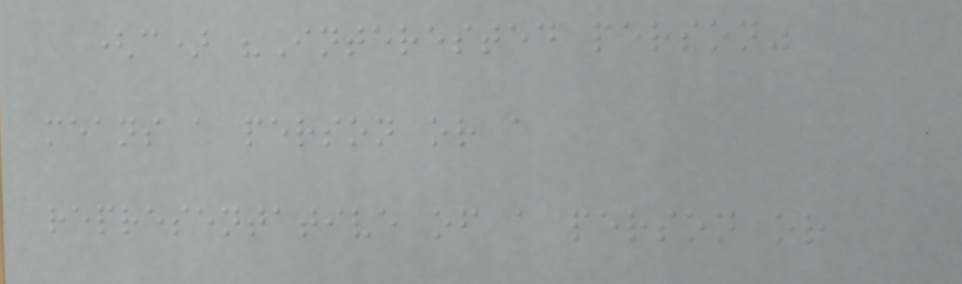(c) "Interested person"
means a person or a
representative of a person or
